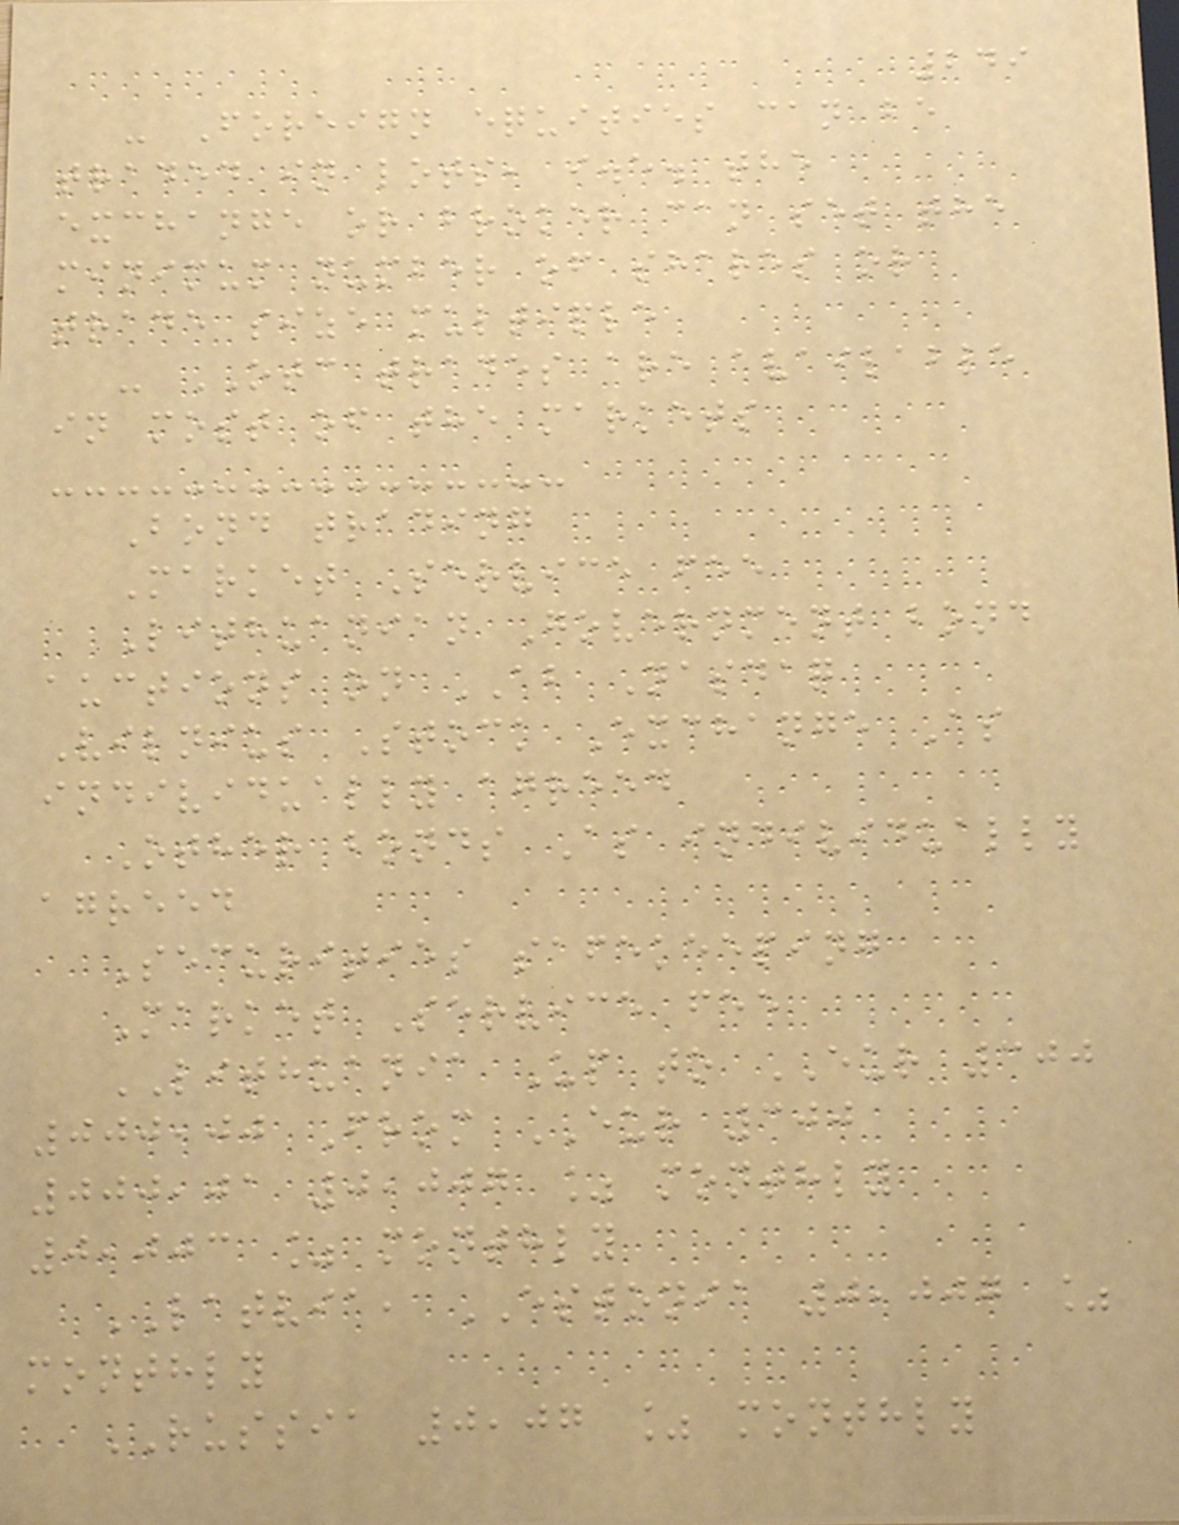249
- Foreign equities can be
traded in lots, i.e. the
exchange or broker can set the
minimum number of shares or
trade size multiple
- OTC trades are available
in most of the markets
Bond trading
Market Service fee
Lithuanian Government bond
auctions on AB Nasdaq
Vilnius Stock Exchange As
individually agreed
Other bonds As individually
agreed
Securities safekeeping
Market Service fee
LITHUANIA Up to EUR 300
000,00 From EUR 300
000,01 0,007 % monthly
0,003 % monthly
LATVIA, ESTONIA 0,007 %
monthly
RUSSIA 0,07 % monthly
